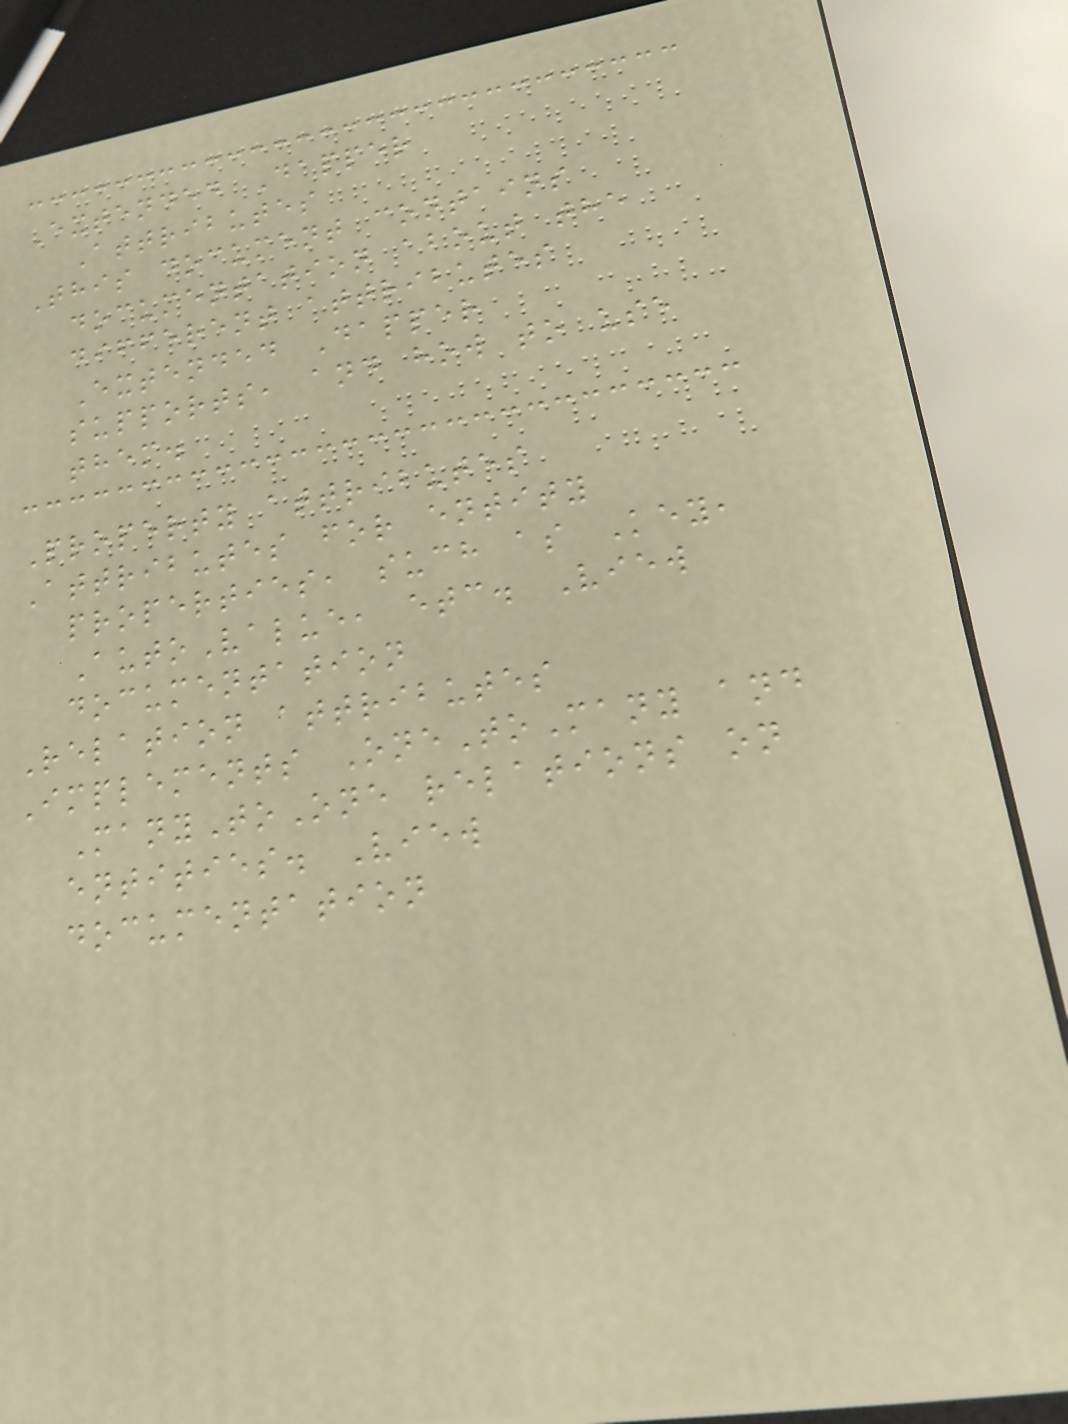Extended Dapper
Attributes
This document contains
documentation about the
different attributes
Extended Dapper
supports, and how to use
them.
Property attributes
Attributes for entity
properties, such as Key,
AutoValue, etc. View
documentation
Relation attributes
Implements OneToMany and
ManyToOne relations on
entities. View
documentation
